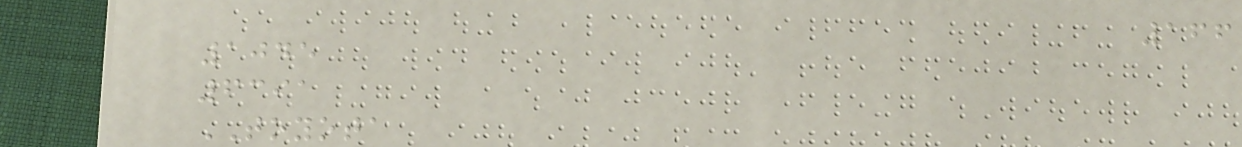166
1045
6391
TOYOTA
